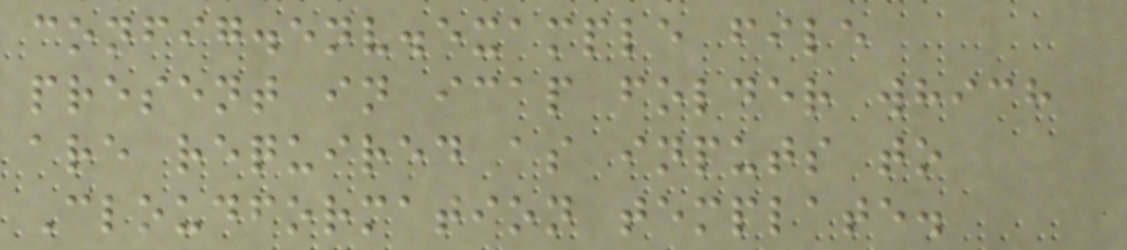config.env.example file
present in icap folder which
are required as inputs to
Cloudformation template.
